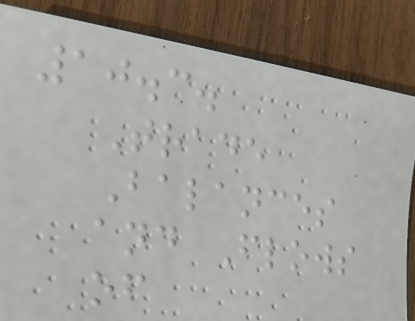10.3.
Trade
Balances
and Flows
of
